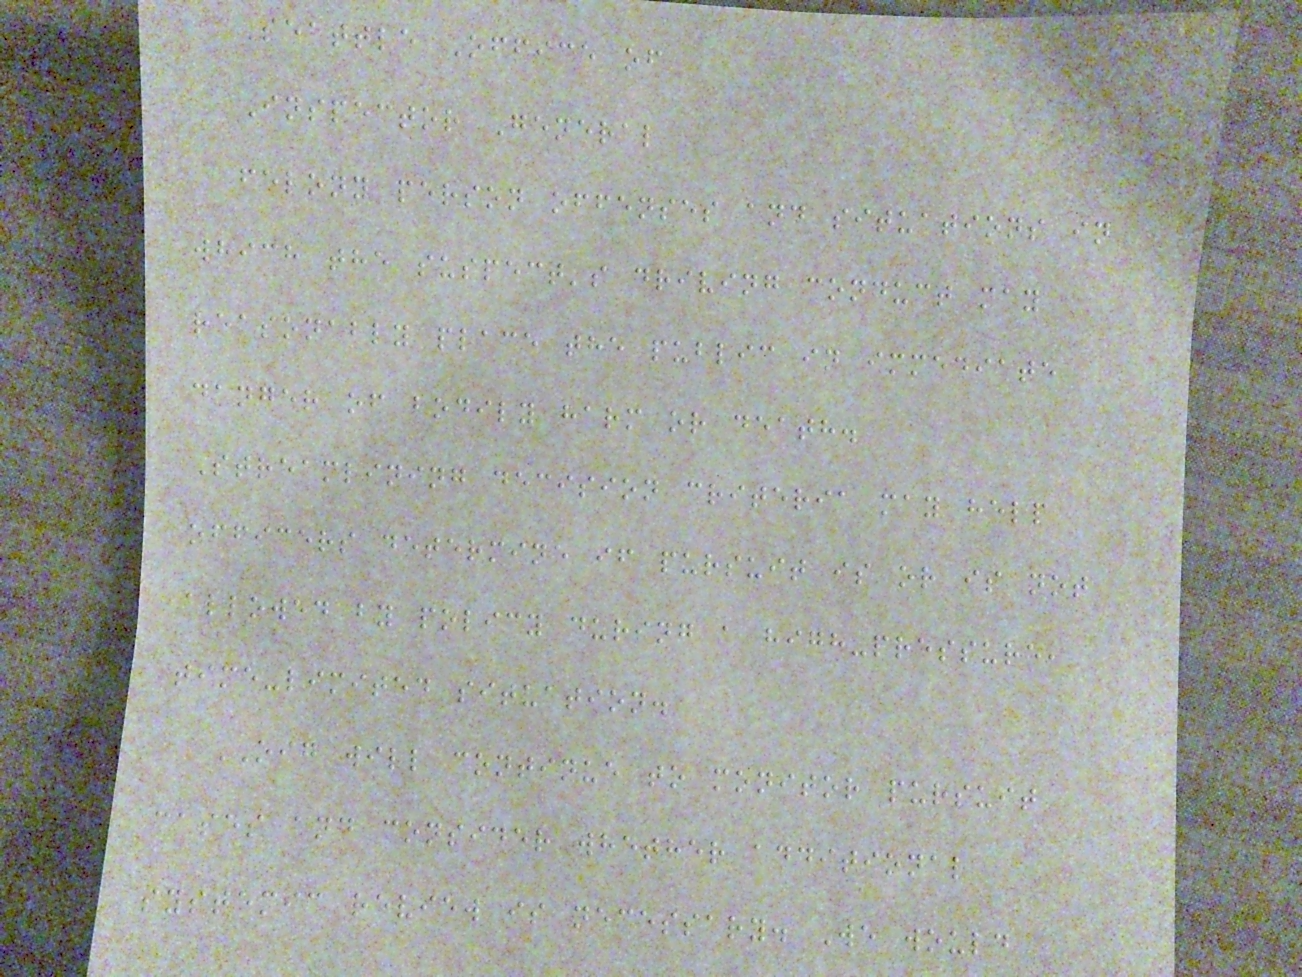Seattle Office of
Inspector General
felony person offenses and situations in
which the suspect's driving conduct may
reasonably place the public in immediate
danger of bodily harm or death.
Streamlining decision criteria may help
officers determine if pursuit is or is not
allowed by policy during a high-pressure,
time-limited situation.
OIG will continue to monitor pursuit
cases and consider whether additional
systemic review is necessary. We would
